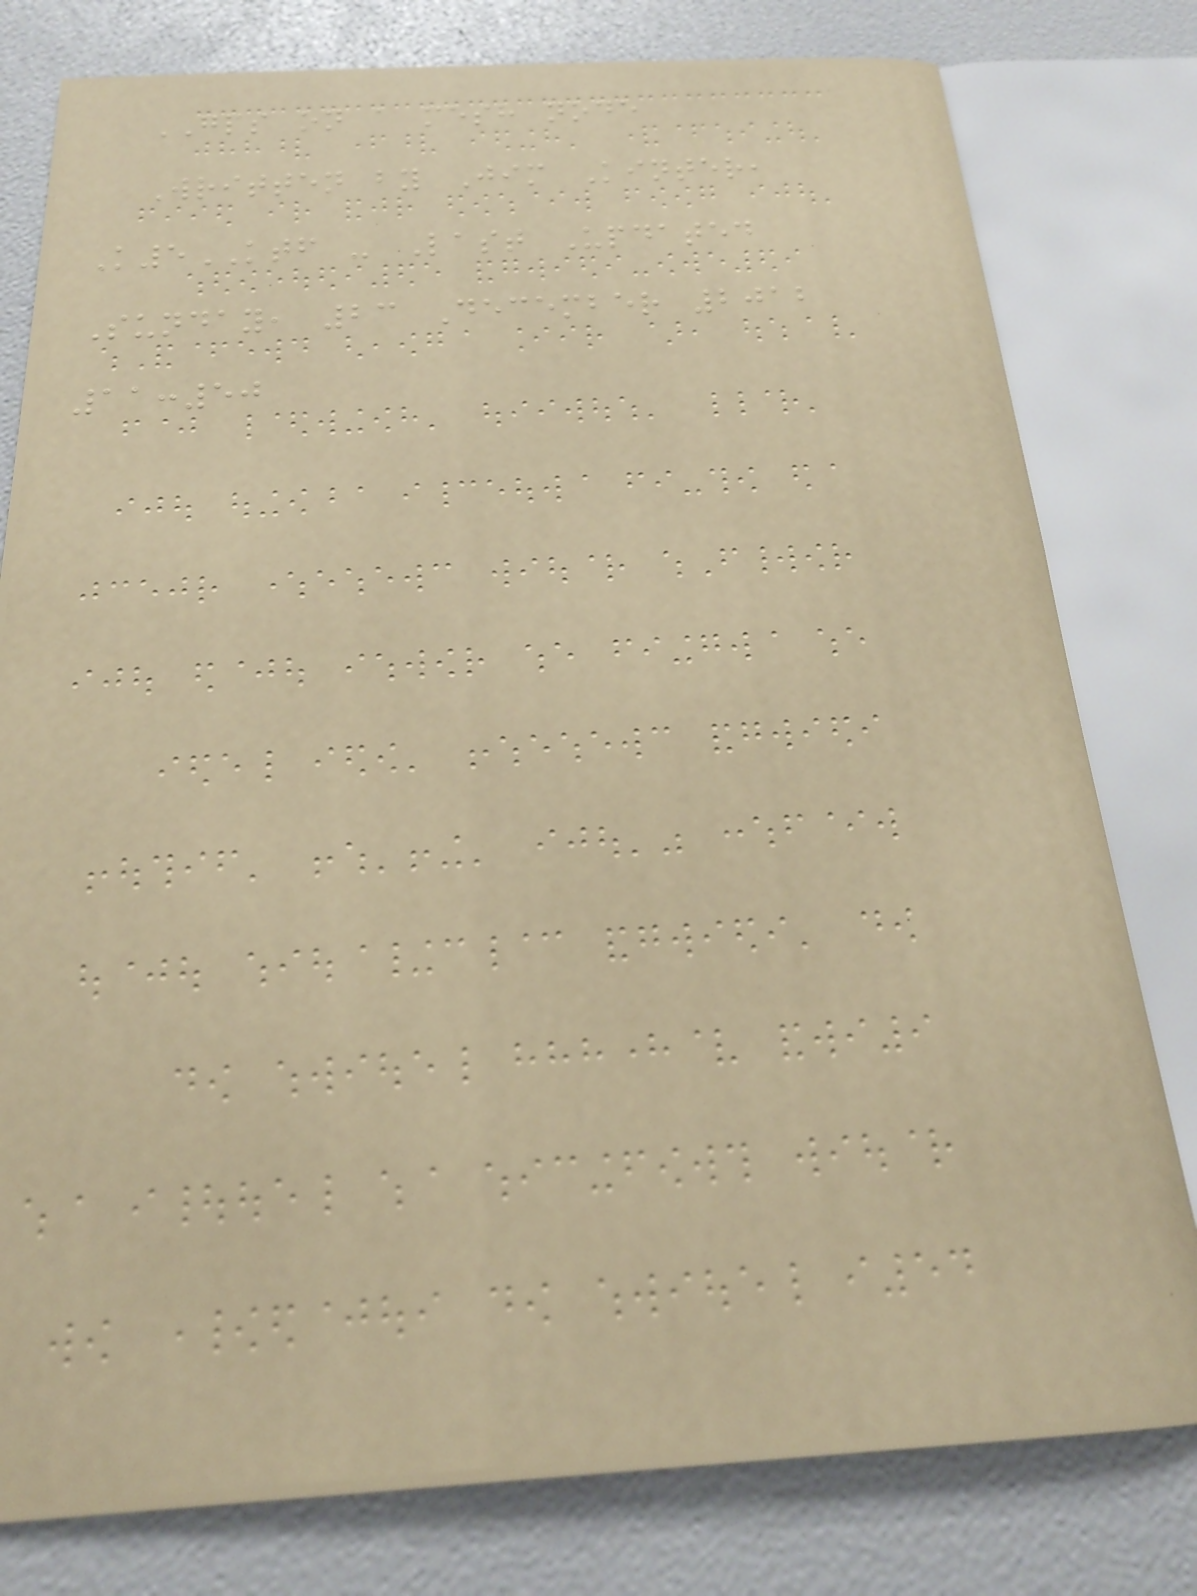GPS on a mesh node
Written by Jim Kinter,
K5KTF - Last Updated
Sunday, 23 December 2012
11:50
